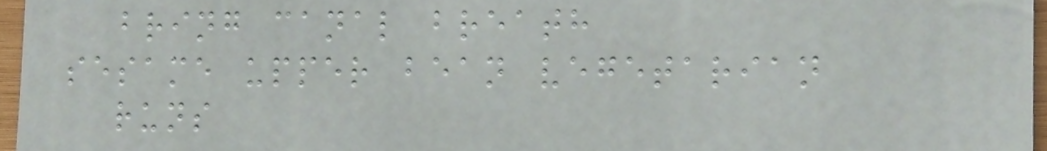bring canal breath
sesame upper bean vegetarian
runs
